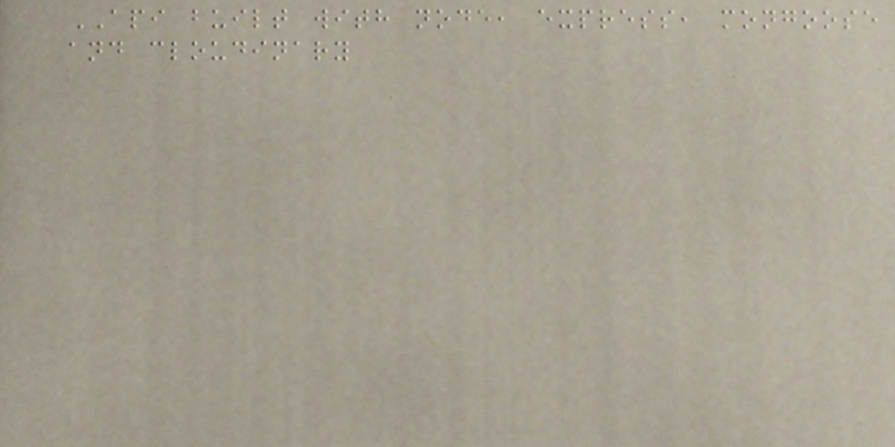API built with node, express, mongoose
and cloudinary
